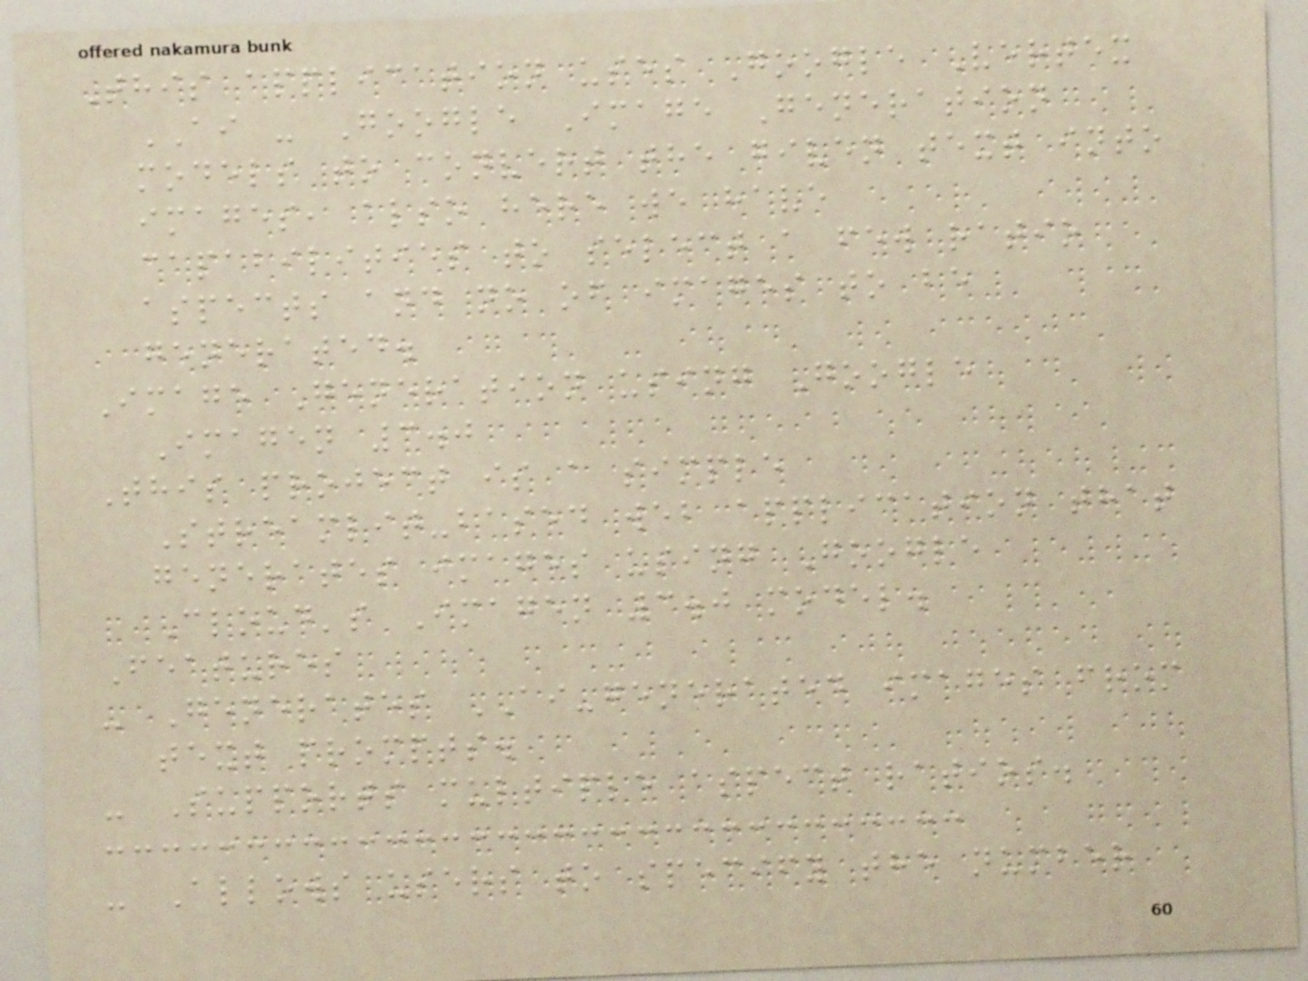This application uses Google Vertex
AI - Google Image Generation
models to convert the given text into
images, also here we have
capabilities to select a few ratio
aspects and no of images to be
generated.
Image Generation using Google
Imagen 3.0
This project is a simple
Streamlit-based web application that
generates images using Google
Cloud's Imagen 3.0 model.
Features
- Generates AI-generated images from
text prompts.
- Supports multiple aspect ratios.
- Allows users to specify the number
